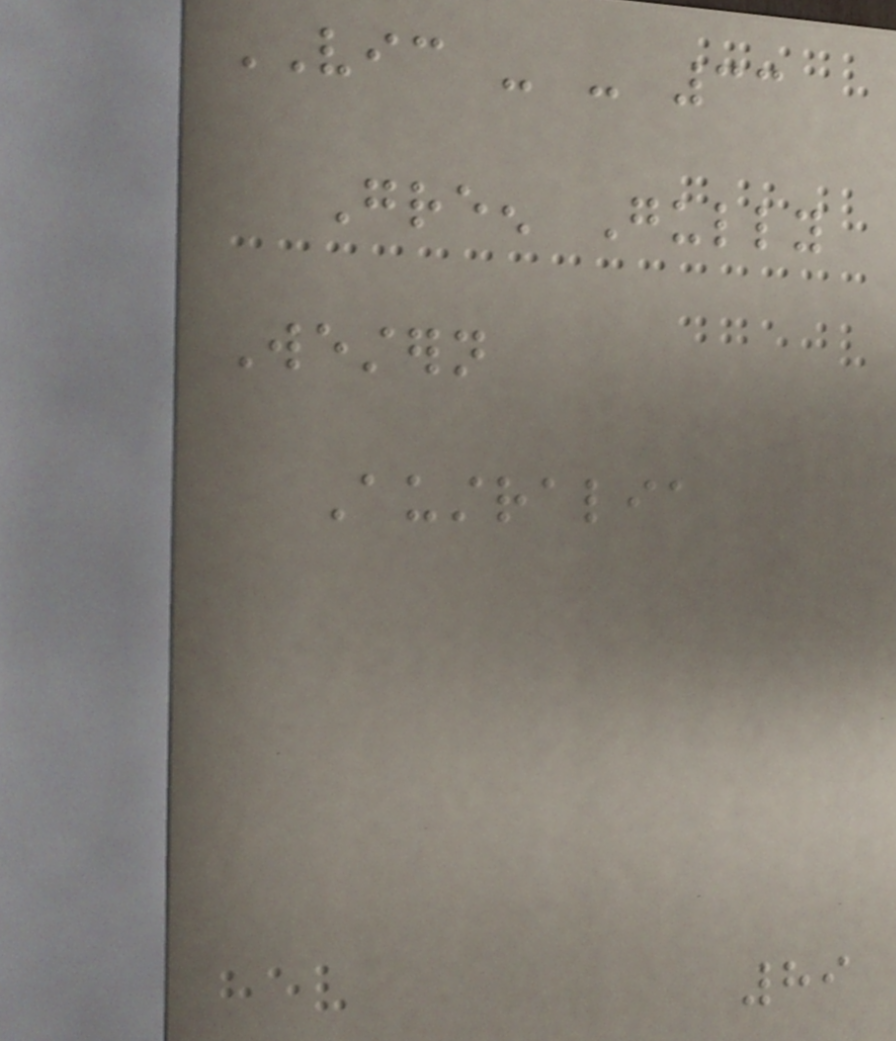VIC - - 33
Green Gully
Western
Australia
89
